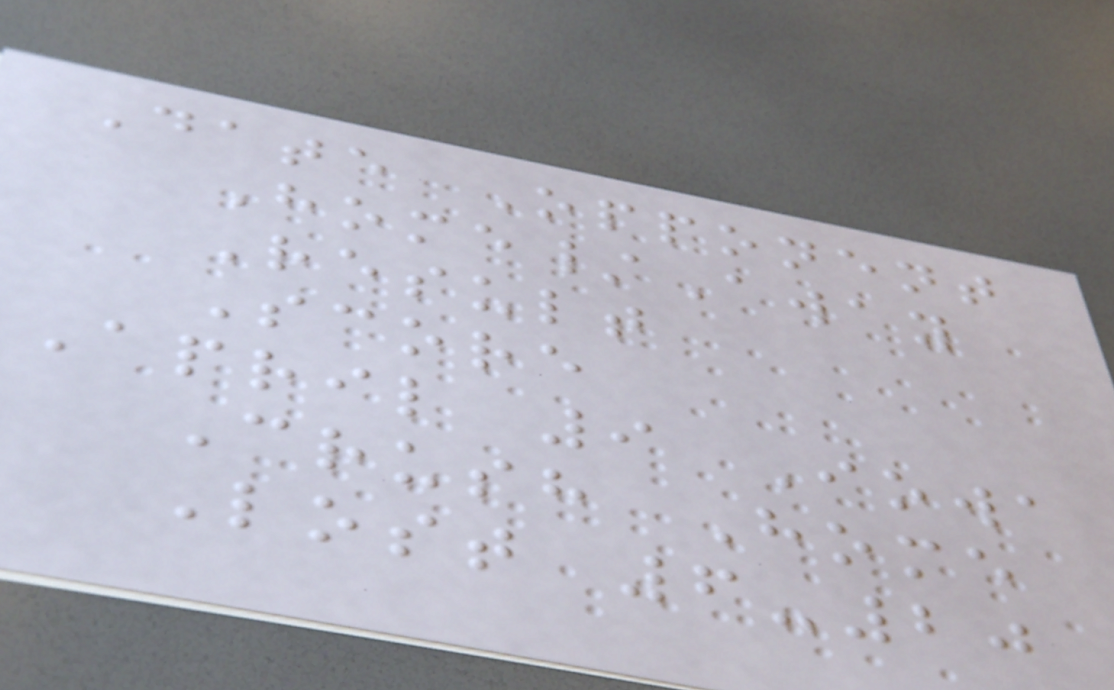Date Opponent
Home/Away
Result
Score
April 9 Iowa
Crush Home
Lost 6-20
